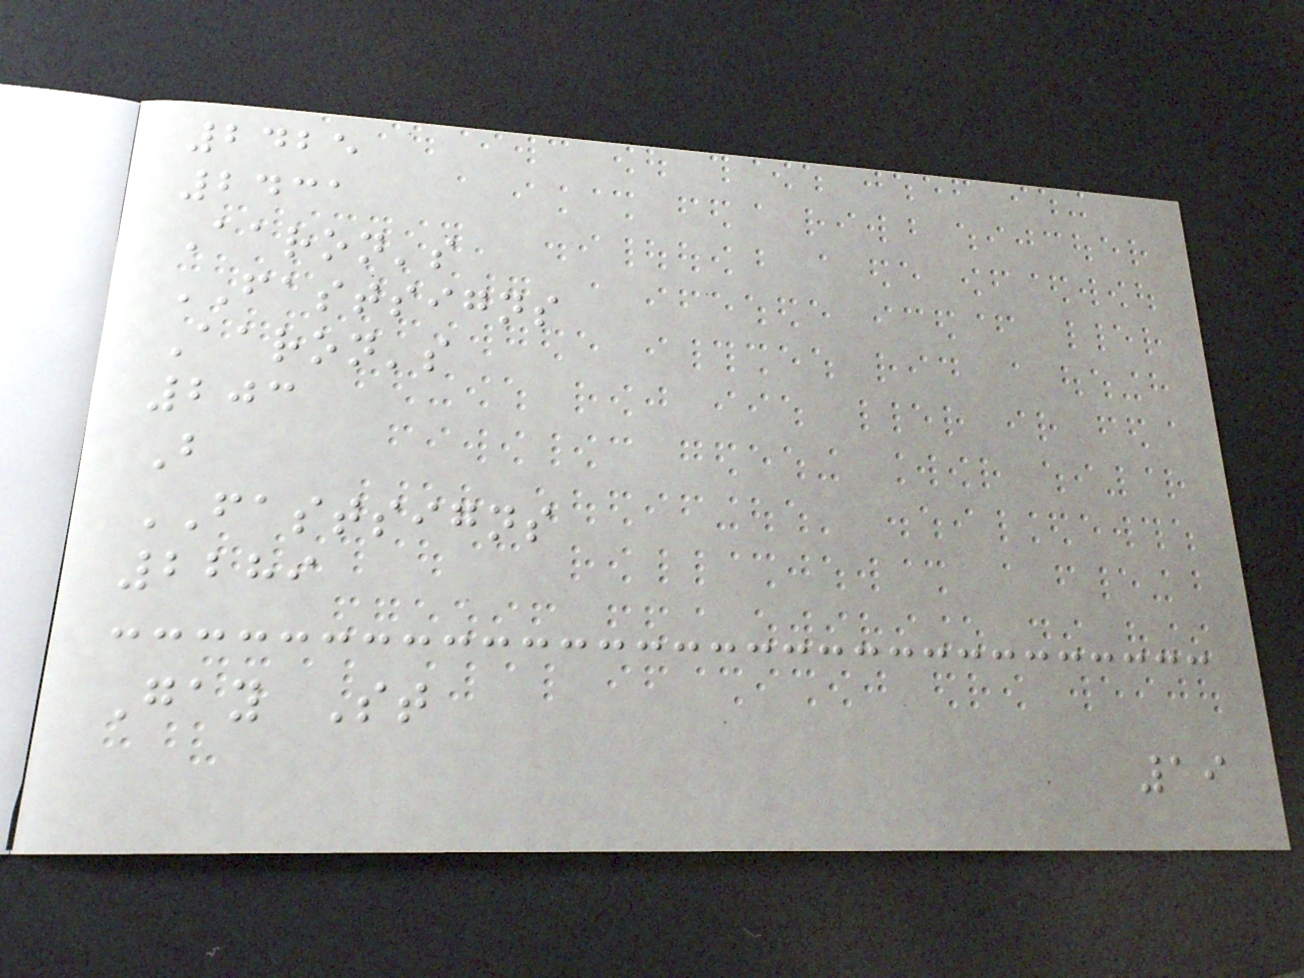2425
2431
Aaron's
FASTSIGNS
Aaron's
203
B
FASTSIGNS
2289
Gay St
19
